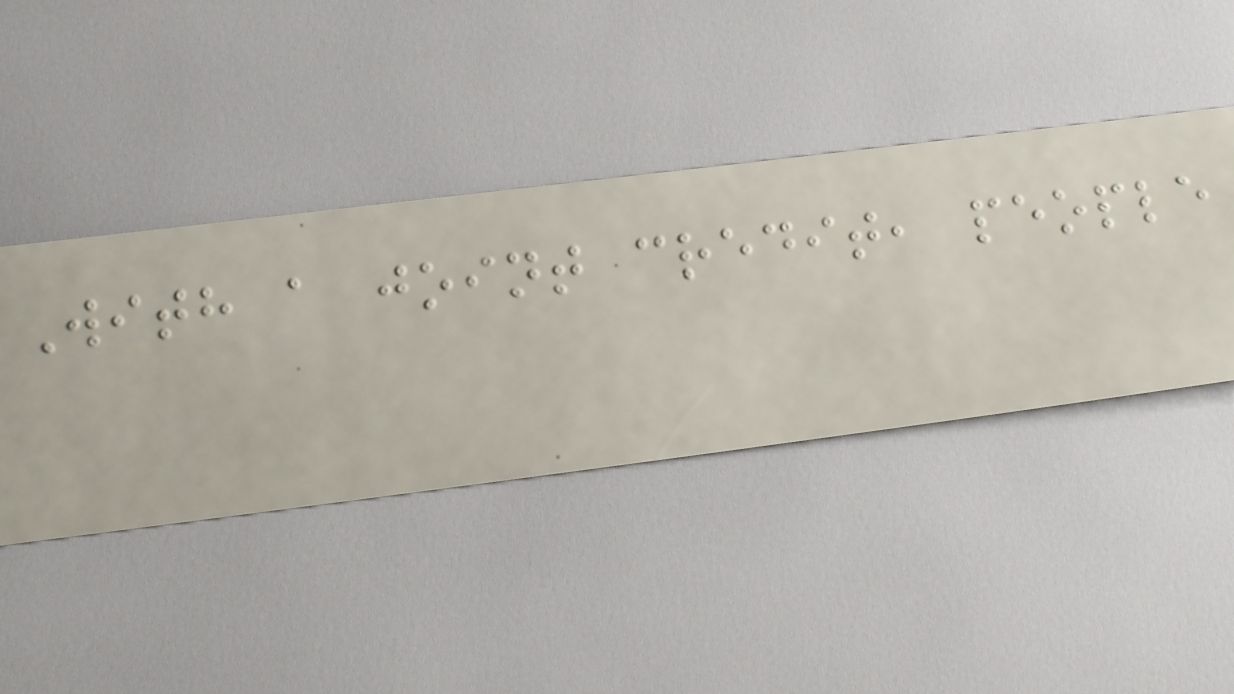With a joint credit, people
